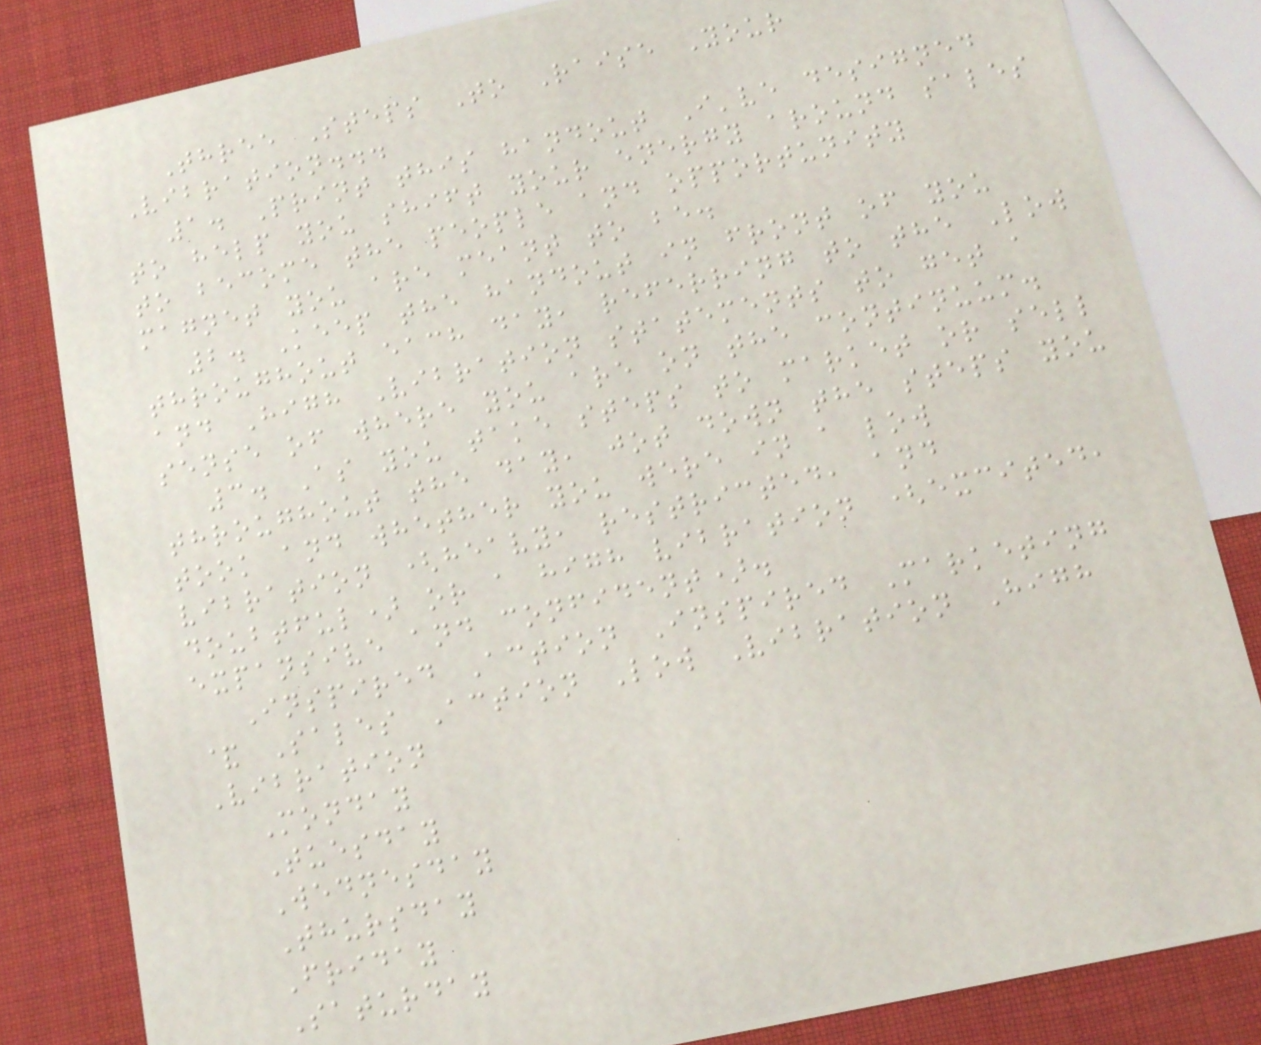Three Steps To Raise Your
Vibration...
1. Print this handout I've designed
to help you shift your energy around sales
to become the people and opportunity
magnet you are meant to be.
2. Keep the handout in front of you
throughout each day, referring to the Low
and High Vibration statements to get a
sense of where you are on the continuum.
3. As you take steps to market or sell
throughout the day, jot down the steps you
took and whether you were in a low
vibration (heavy, restricted, and
doubtful) or a high vibration (excited,
expansive and confident).
Inspired Action Inspired Marketing
& Sales Action Low Vibration High
Vibration
Monday
Tuesday
Wednesday
Thursday
Friday
Saturday
